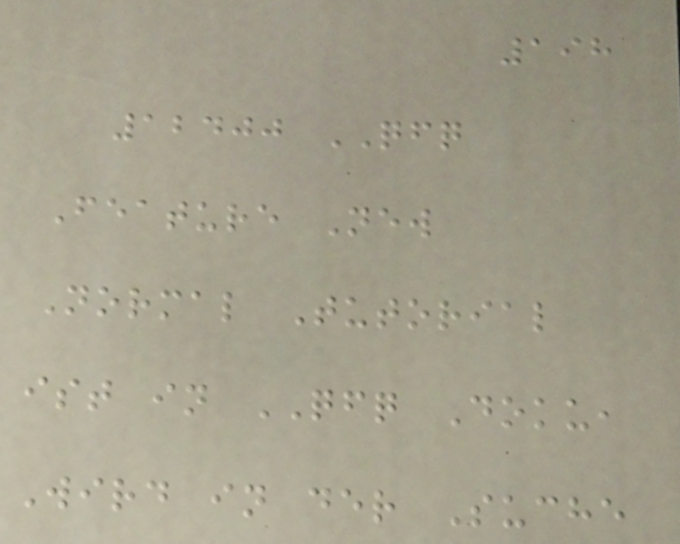198
12400 QFQ
Feature New
Normal Tutorial
ist in QFQ Doku,
Wird in der Suche
